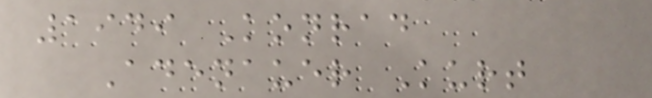1949 Konrad
Adenauer Kurt
